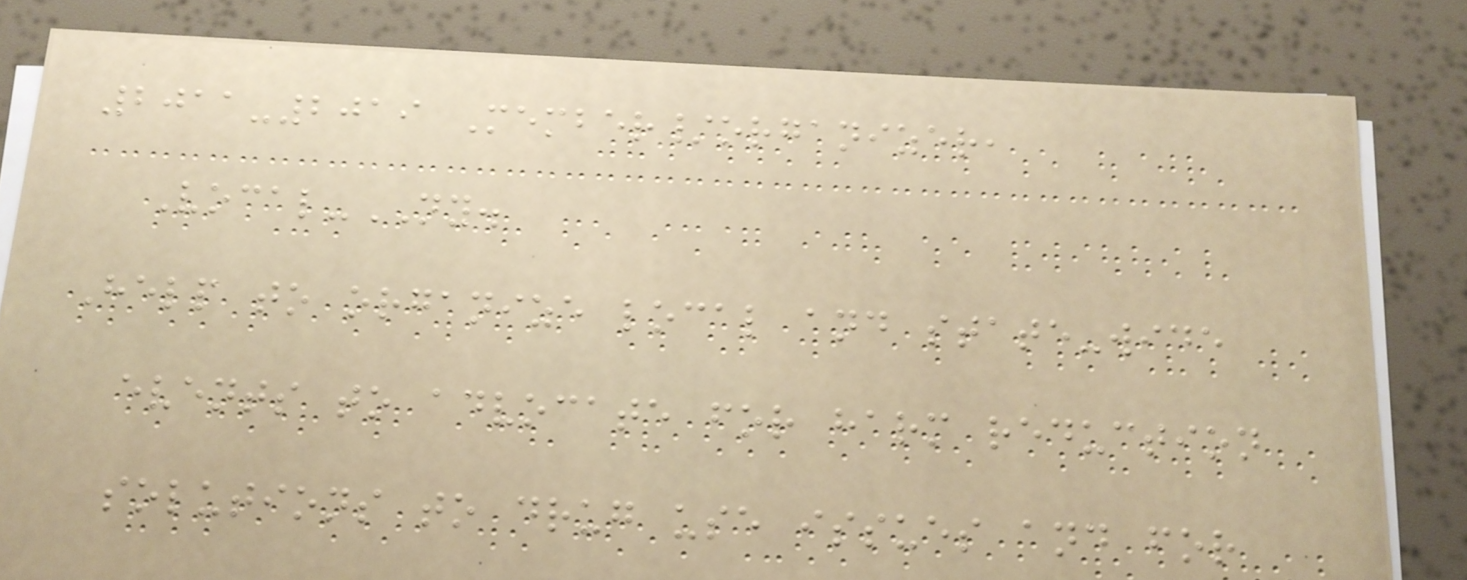2011-2019 Member/organizer,
Vocal-NY.
Help to organize local and state-wide
events to advocate for harm reduction
solutions to drug use issues and for
